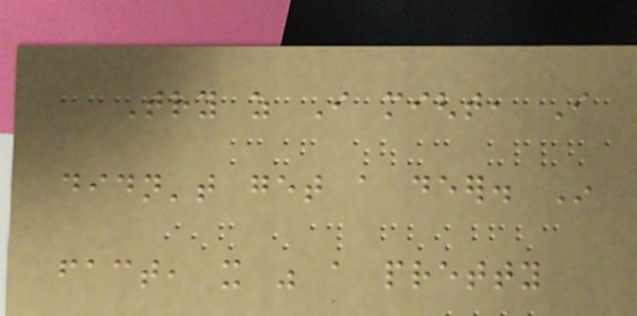Try as I might, I
didn't get a deer. In
fact, it was a pretty
